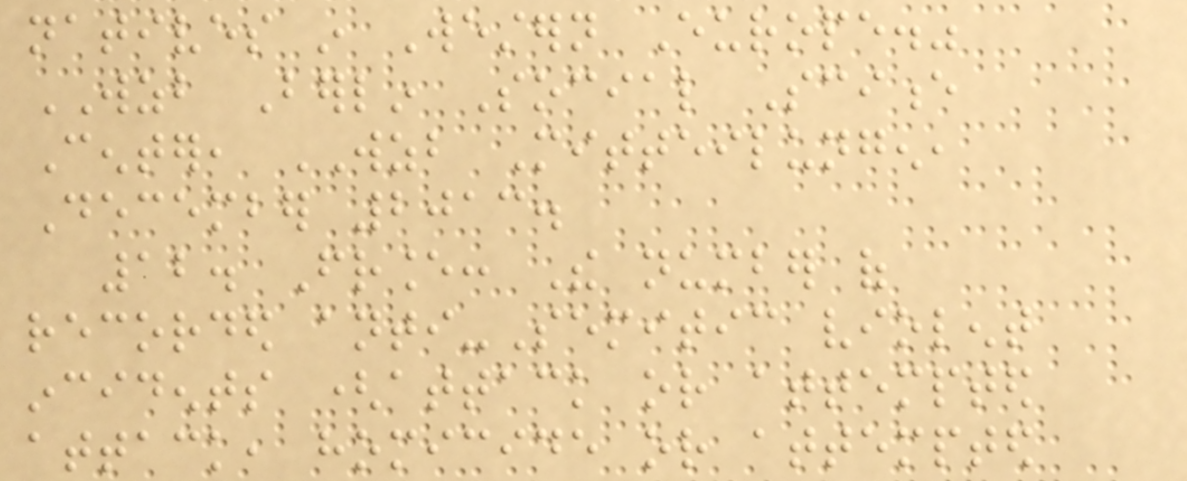natives in Western Europe."
WZB Berlin Social Science
Center, WZB Mitteilungen,
December 2013.
12. France: The number of
recorded anti-Semitic violent
incidents (attack or attempted
attack, homicide or attempted
